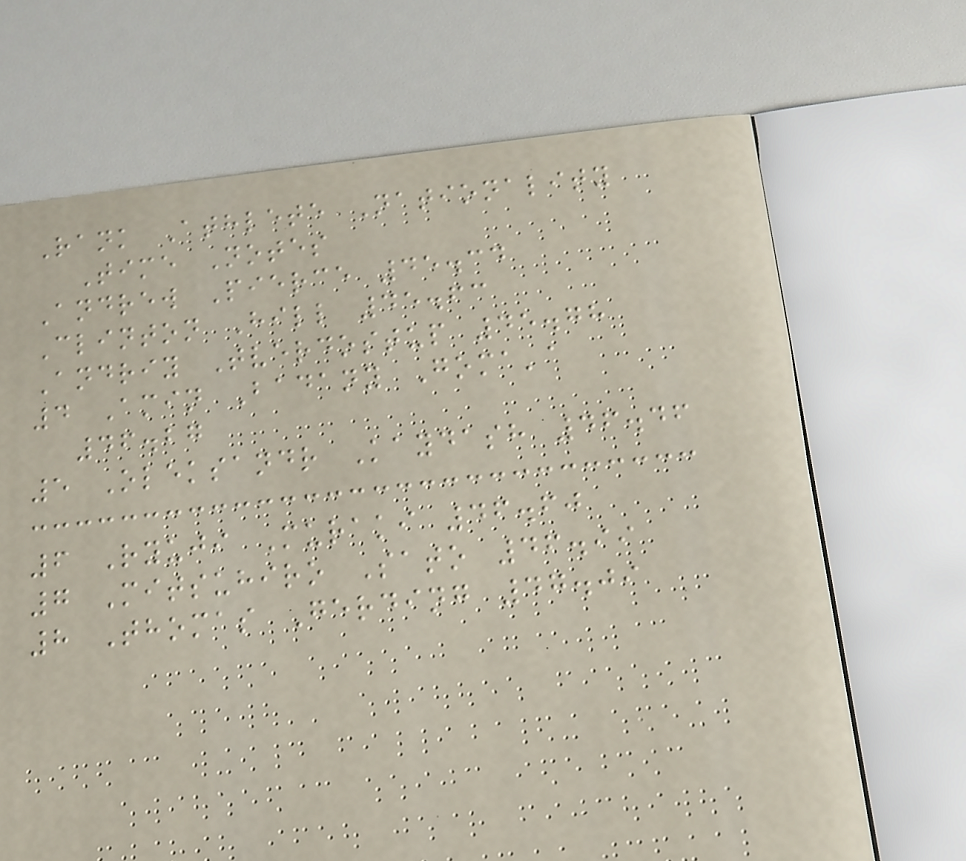Rank Athlete Nationality
Time Notes
Andrew Pierce 45.34
Clinton Hill 45.63
Andriy Tverdostup 45.78
4 Amin Badany Goma'a
46.27
5 Oleksandr Kaydash 46.46
6 Ryuji Muraki 46.60
7 Mitsuhiro Sato 46.99
8 Thomas Gerding 47.09
